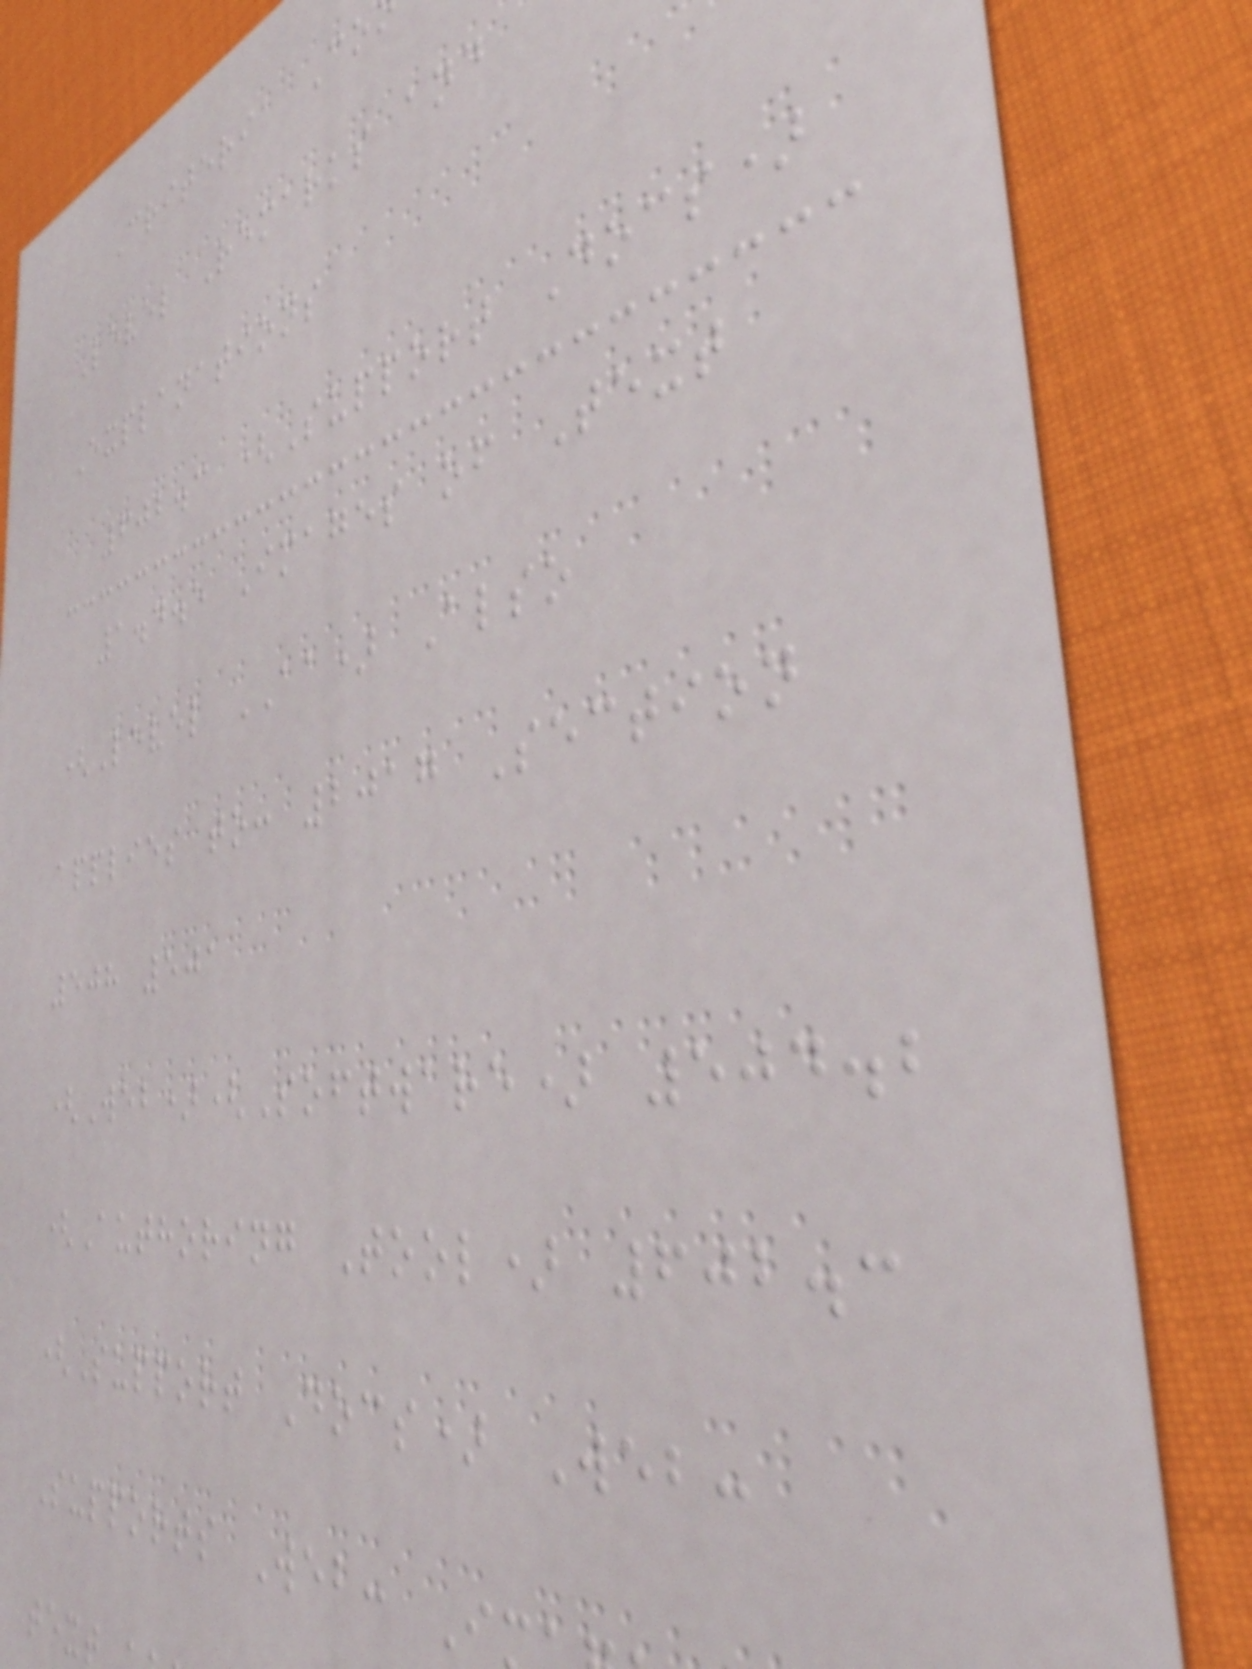Criteria Co
Level Remarks and
Explanations
602.3 (Support Docs)
1.4.5 Images of Text
(Level AA) Also
applies to: 2017 Section
508 501
(Web)(Software) 504.2
(Authoring Tool) 602.3
(Support Docs) Web:
Supports Web: I
